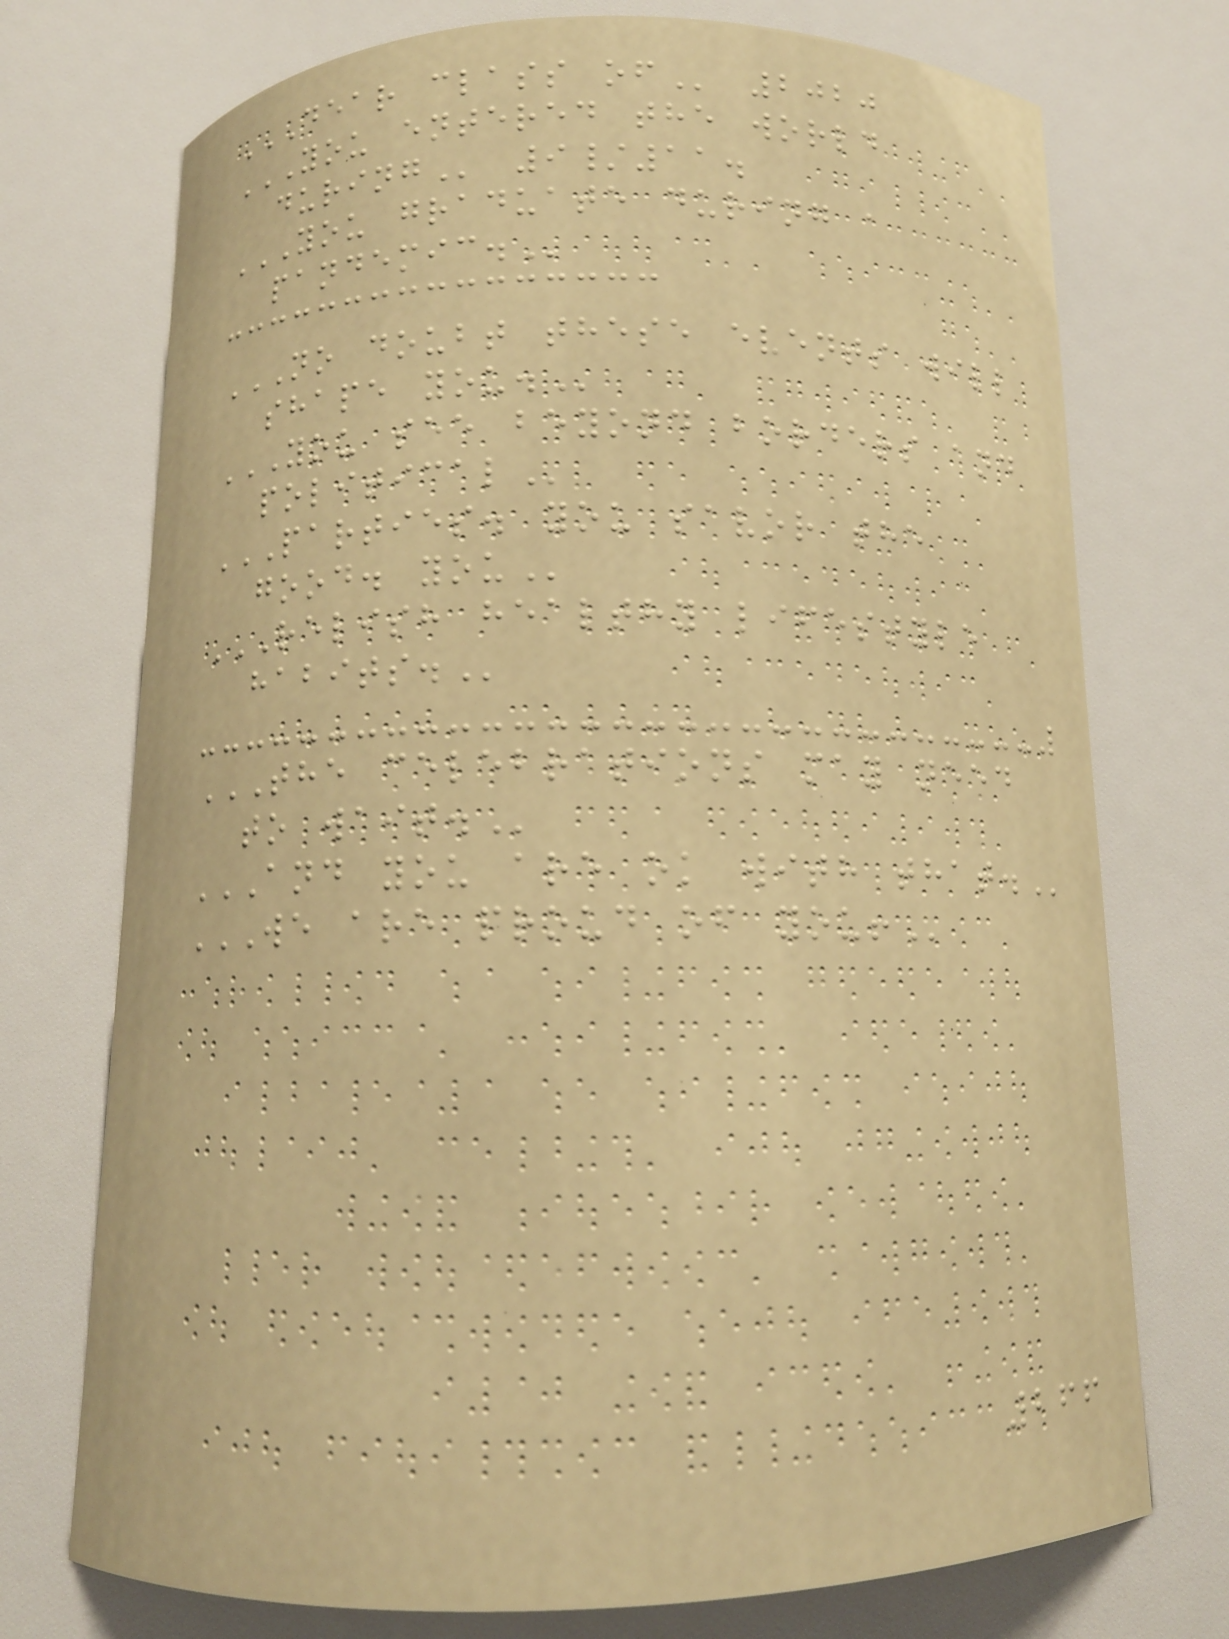DEAR CLASS OF 2020
YOU ENTERED THE WORLD
DURING 9/11.
YOU GRADUATE DURING A
PANDEMIC.
NO DOUBT THESE EVENTS WILL
SHAPE YOU.
YOU SEE BEYOND BORDERS AND
POLITICAL
PARTIES. YOU SAVOR THE
GOOD. YOU
RELISH HEALTHY LIFESTYLE
HABITS.
THE CELEBRATIONS MAY NEED
TO WAIT.
AND YOU ARE OK WITH THAT.
WE ARE PROUD OF YOU!
266
